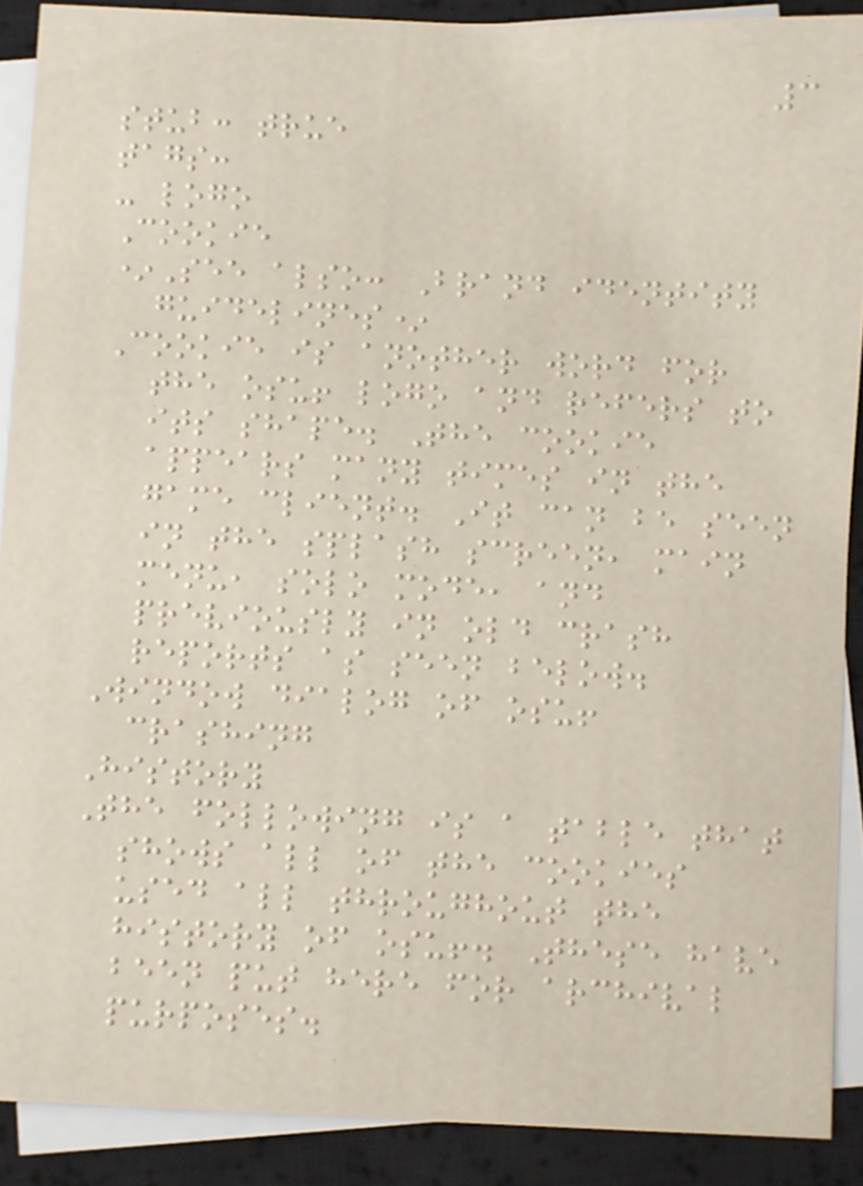3
stub: true
tags:
- logo
Cookie
*See also: Brand identity
guidelines*
Cookie is another word for
the osu! logo and refers to
its shape. The cookie
appears many times in the
game client. It can be seen
in the splash screen, main
menu, solo mode, and
previously in old crash
reports as seen below.
Window dialog of osu!
crashing
History
The following is a table that
shows all of the cookies
used all throughout the
history of osu!. These have
been put here for archival
purposes.
